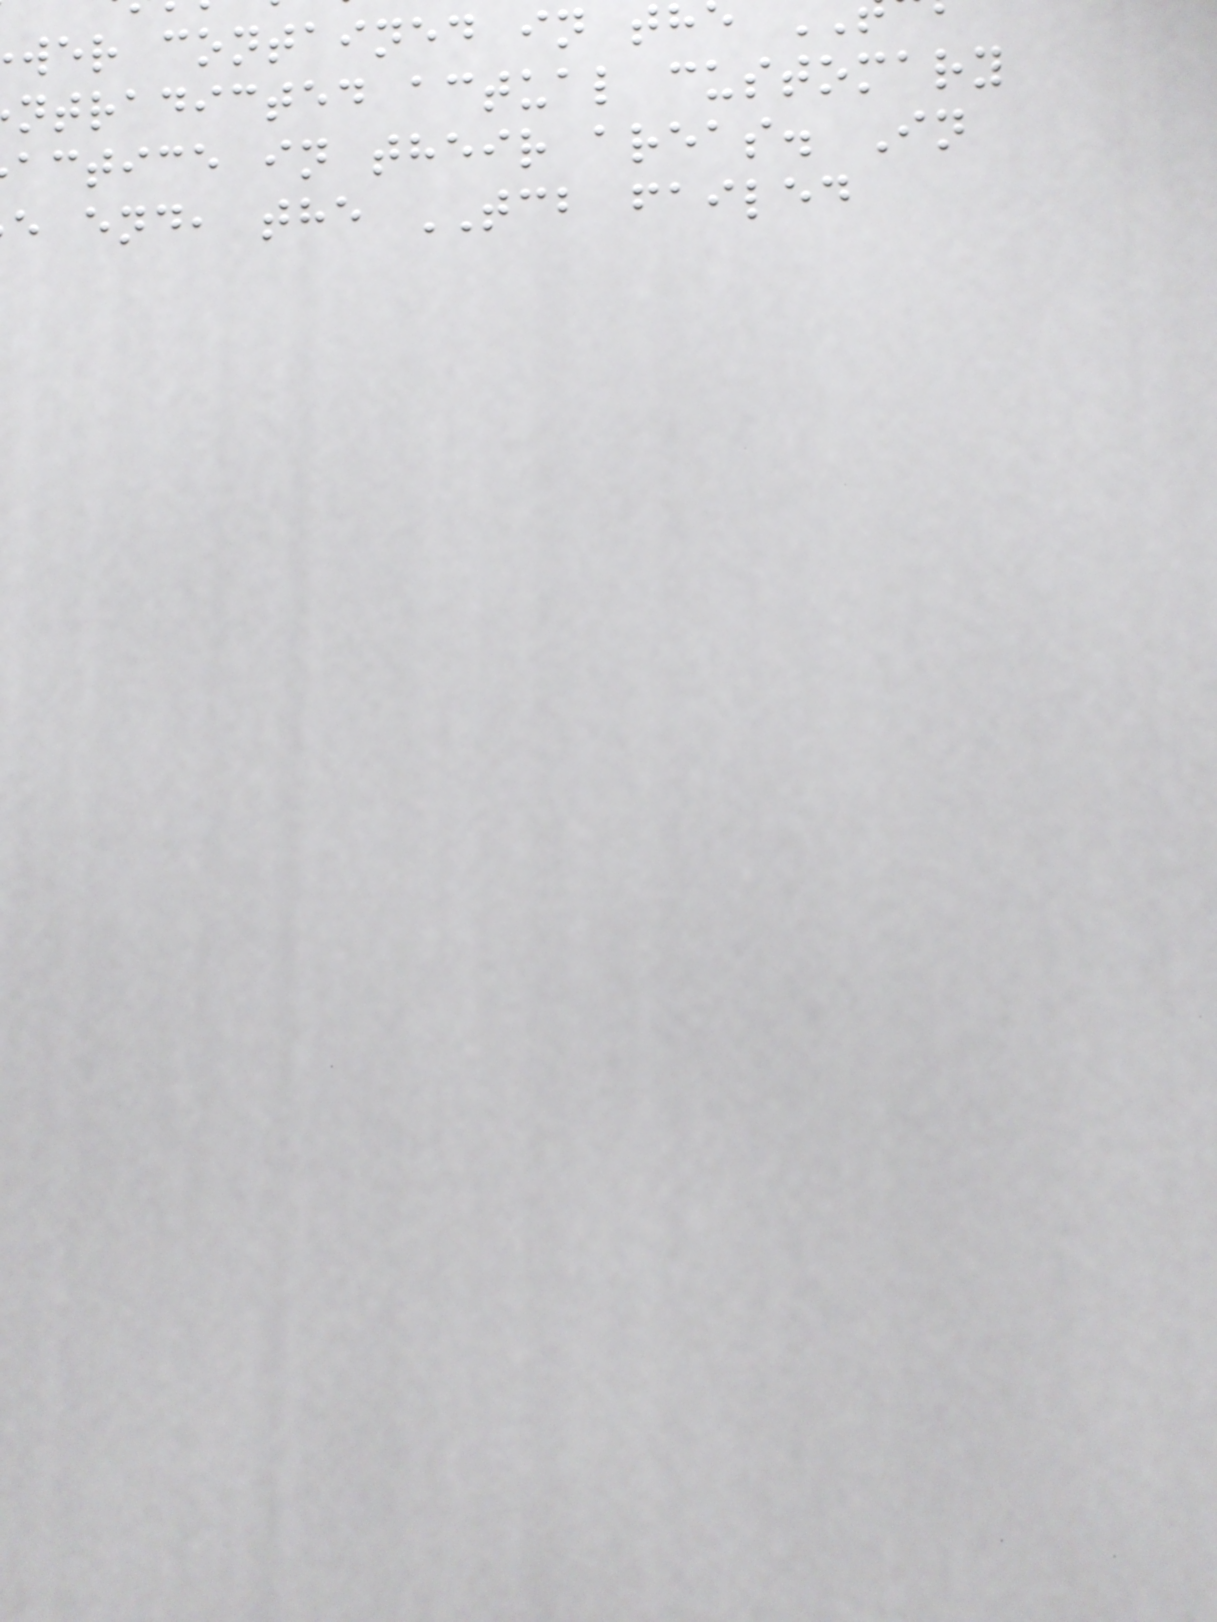wer contained in th
ntradicted actual customary
actice in their areas. In
e end, the TCB failed
